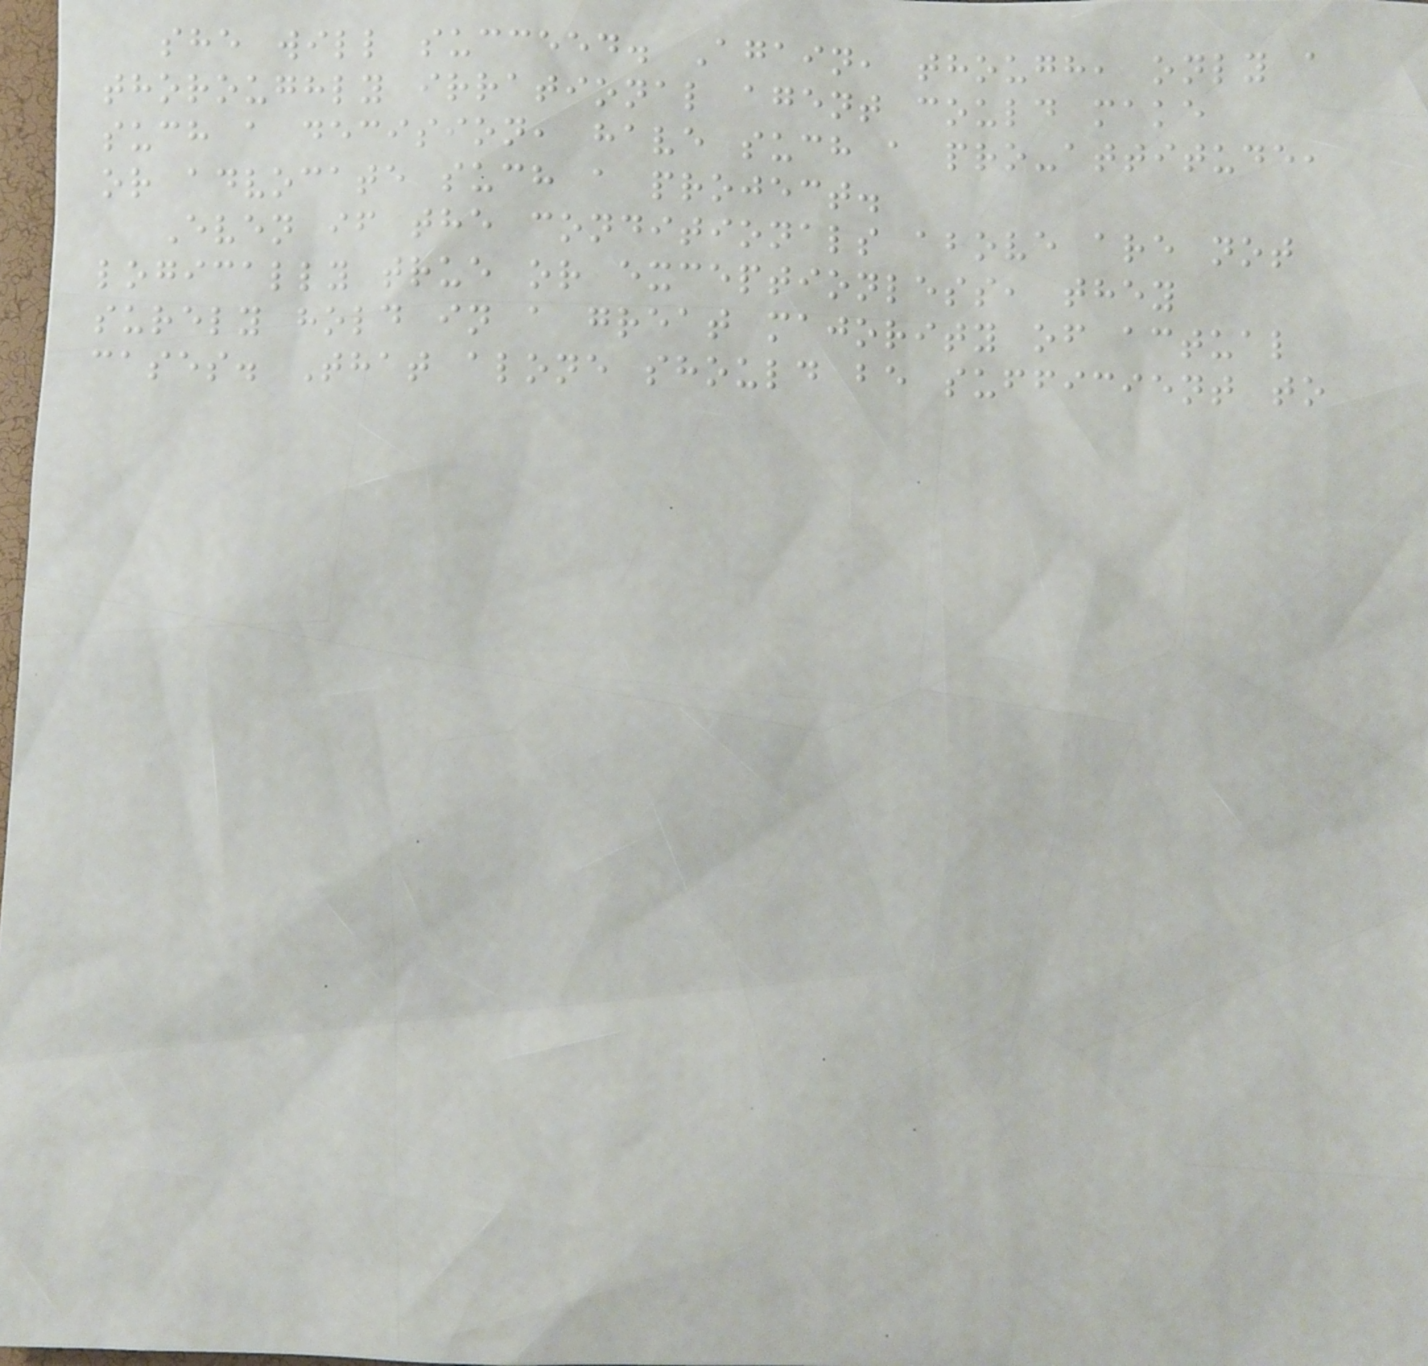she will succeed. Again, though, only a
thoroughly irrational agent could make
such a decision, have such a pro-attitude,
or advocate such a project.
Even if the conditionals above are not
logically true or exceptionless, they
surely hold in a great majority of actual
cases. That alone should be sufficient to
